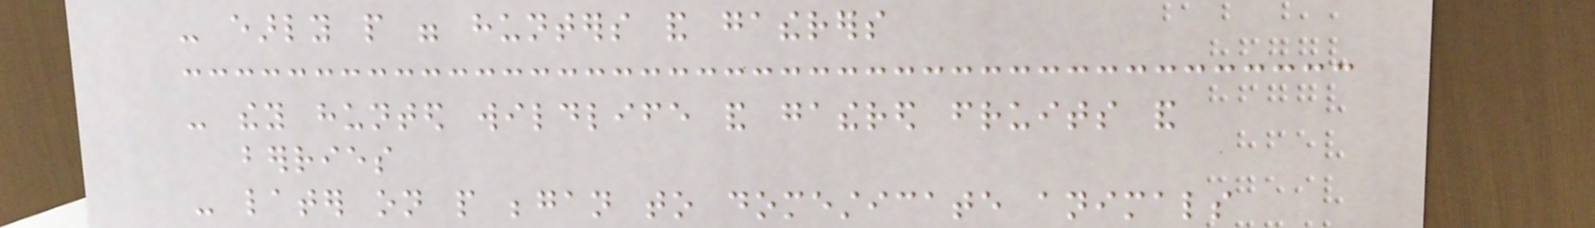- early people were hunters and gatherers
- they hunted wildlife and gathered fruits and
berries
- later on people began to domesticate animals
